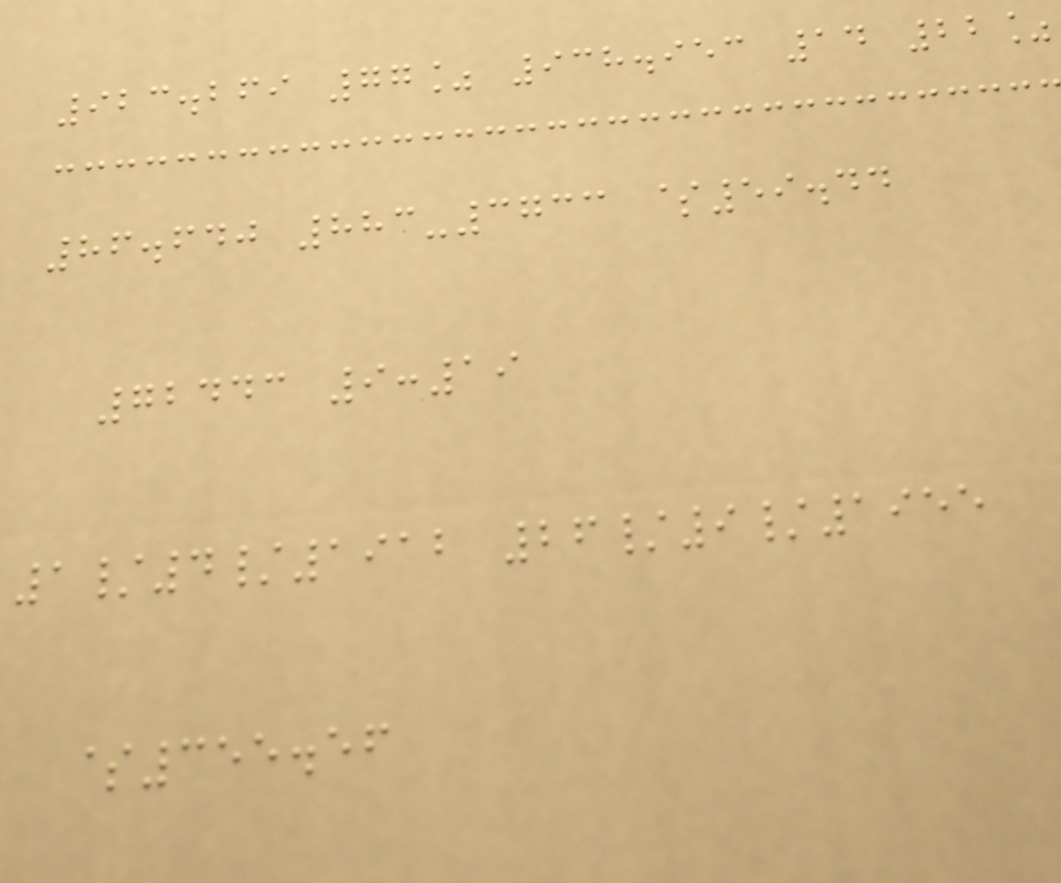923.269 77% 938.953 14 22%
86.640 883-3733 $59.44
72443 9:19
1/4/1912 26/9/1955
$355.56
